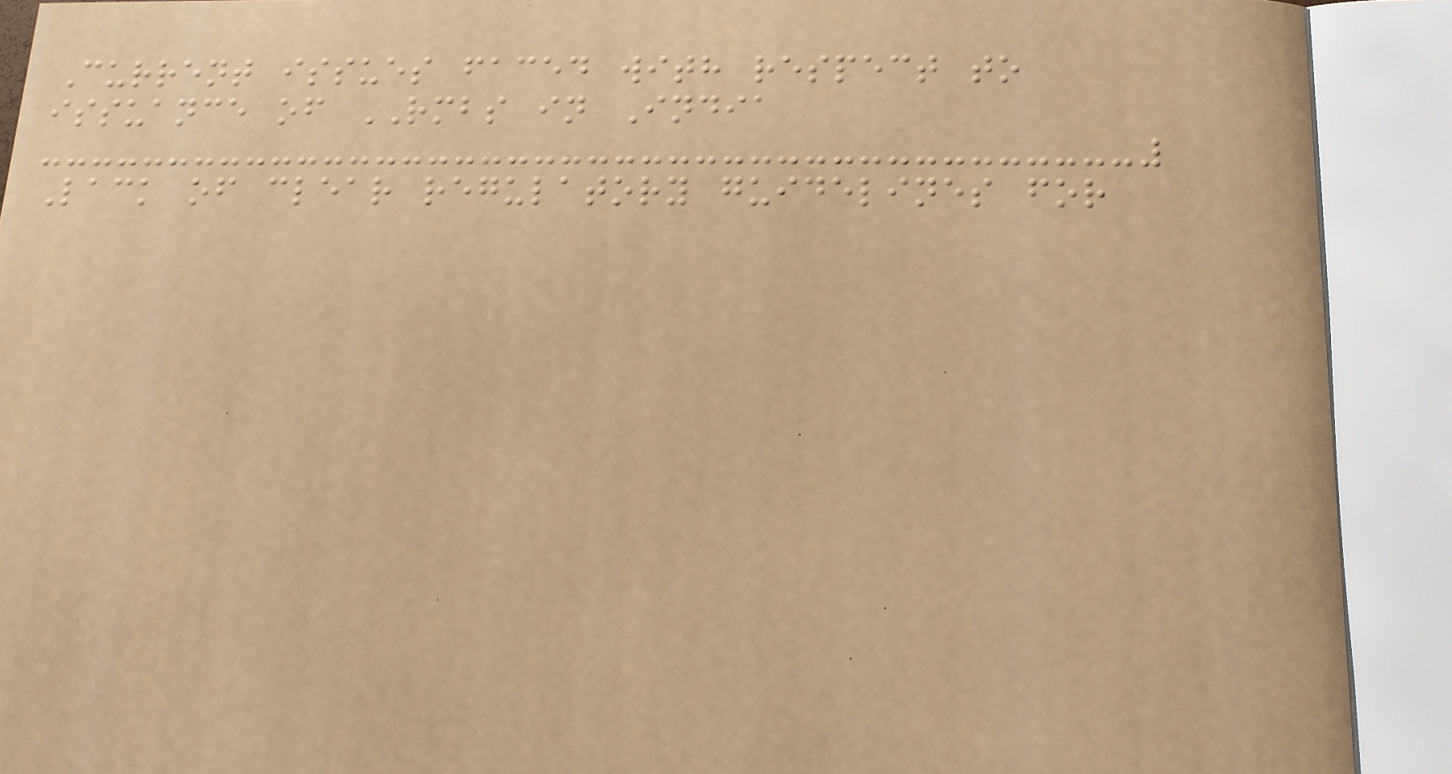Current issues faced with respect to
issuance of RMBS in India
Lack of clear regulatory guidelines for
